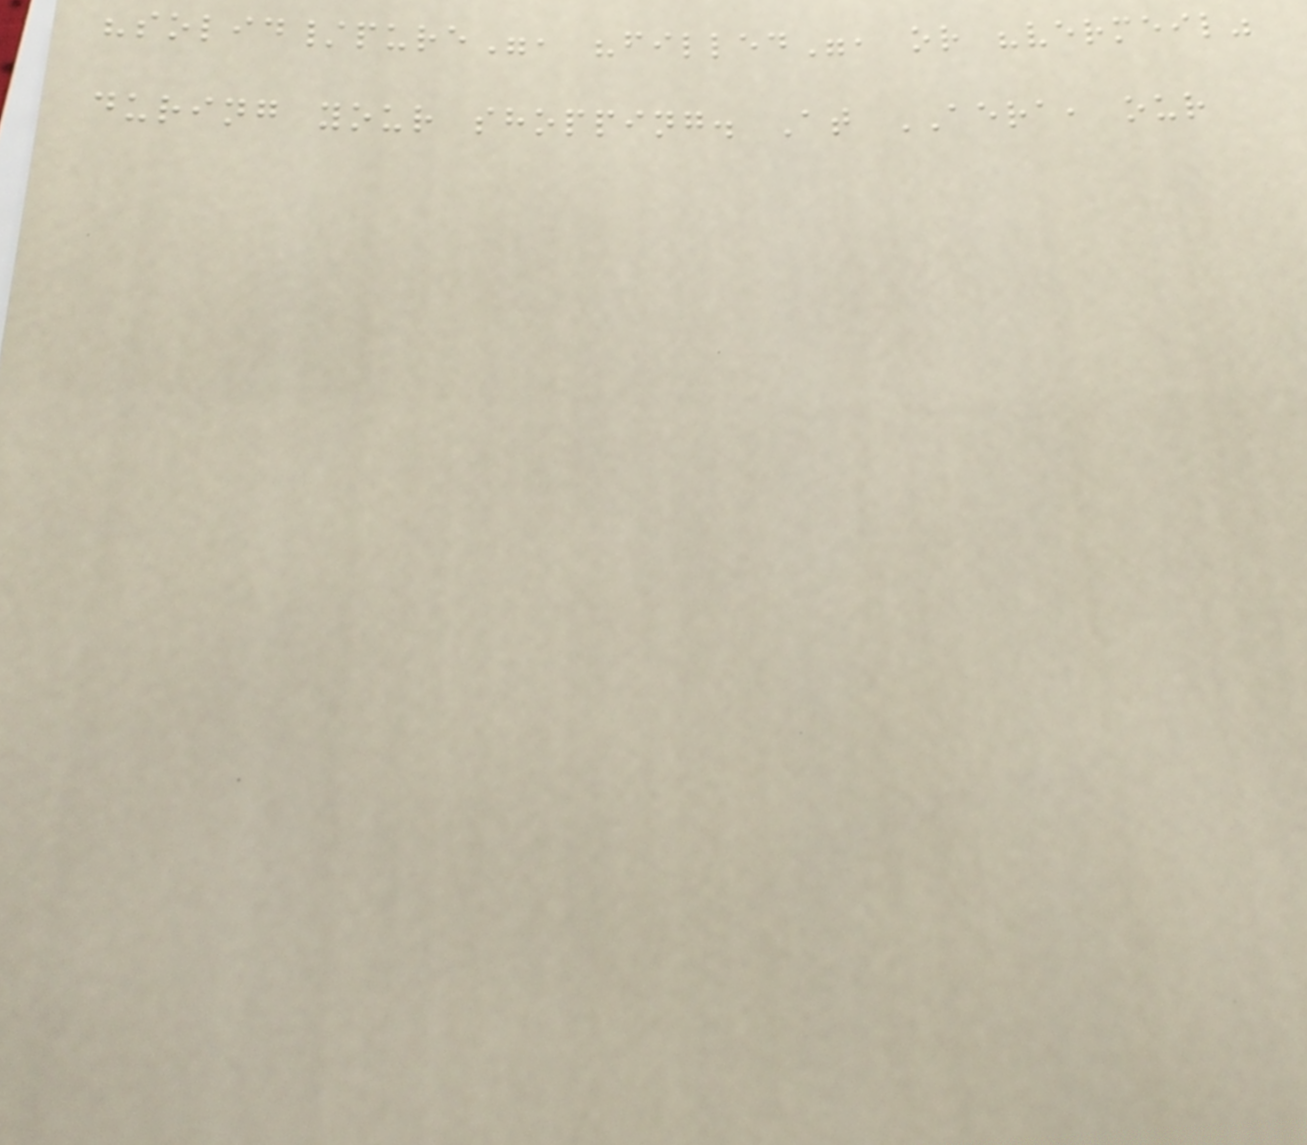"solid/pure", "filled", or "vermeil"
during your shopping. At AERA, our
